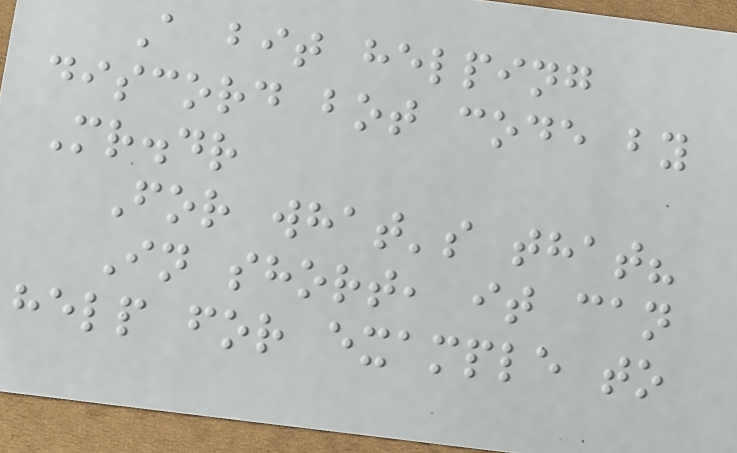A bit helping
discord bot code by
Mr.dr
For what's that?
In short, it can
help for example to
